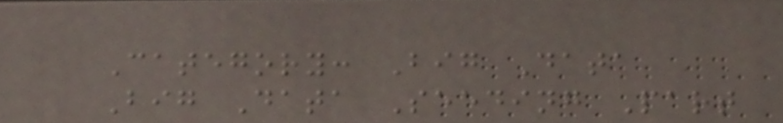Category: Big Data
Big Data Seeding Part
